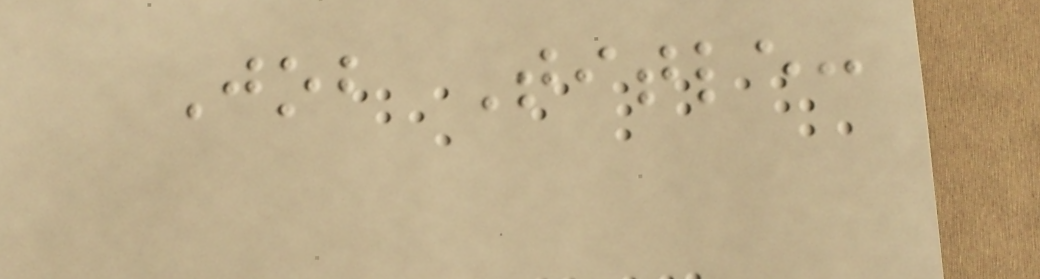Job Title:
